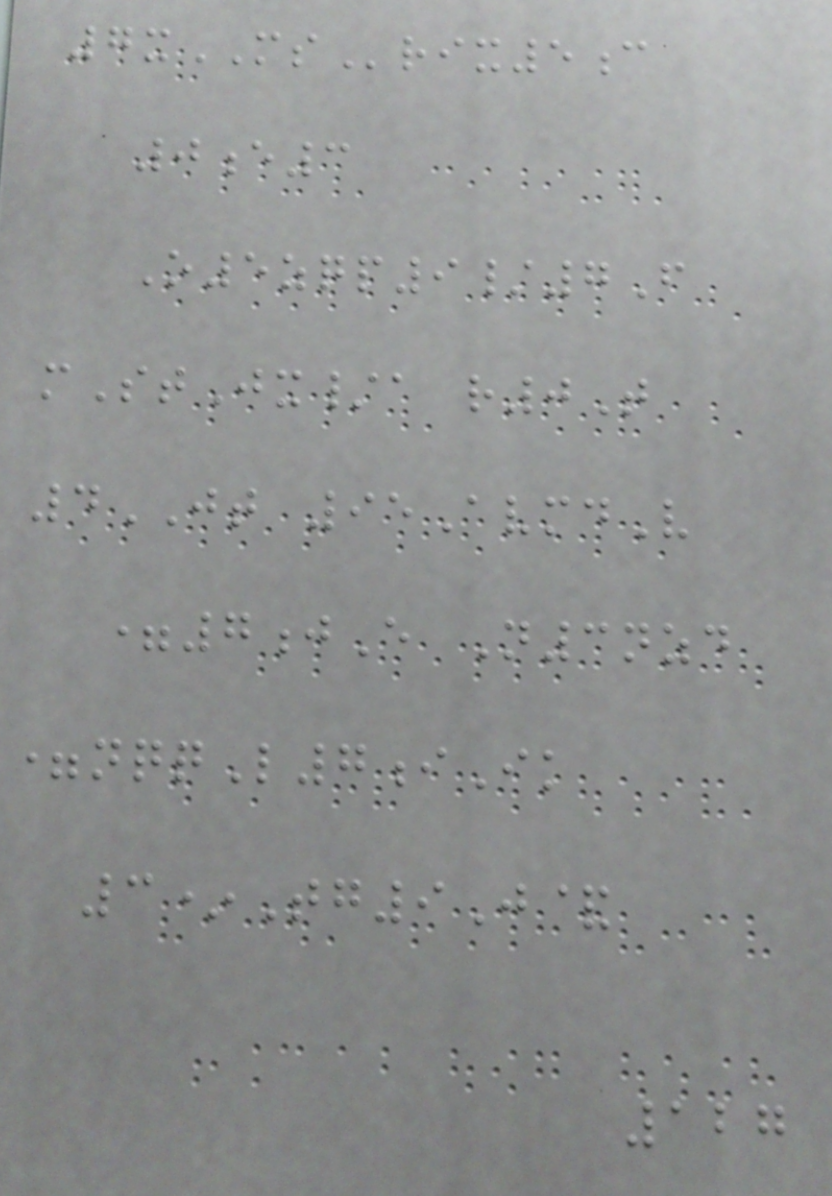7xMSrix5c
0e3
O5zqp9/7F
mStJx/a r0T
4JT 95AvmdV
=7jE N3nzd
=nqqL7iIk
3*Tg9J&
127
